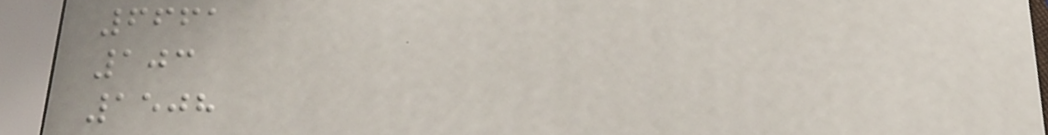6661
103
1508
